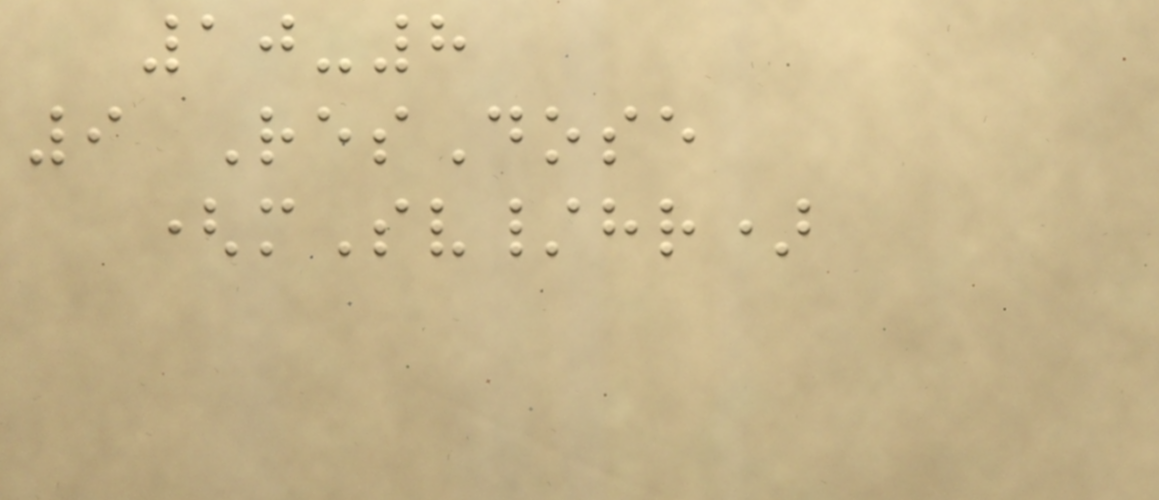10-8
9 ResDose
(mSv/hr)
